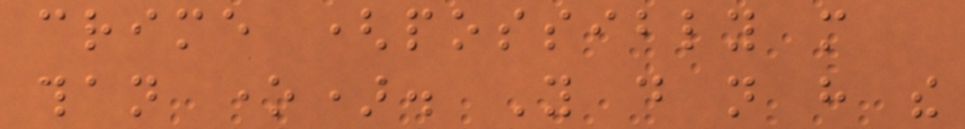crime (possibly more
than one). You do not have the
